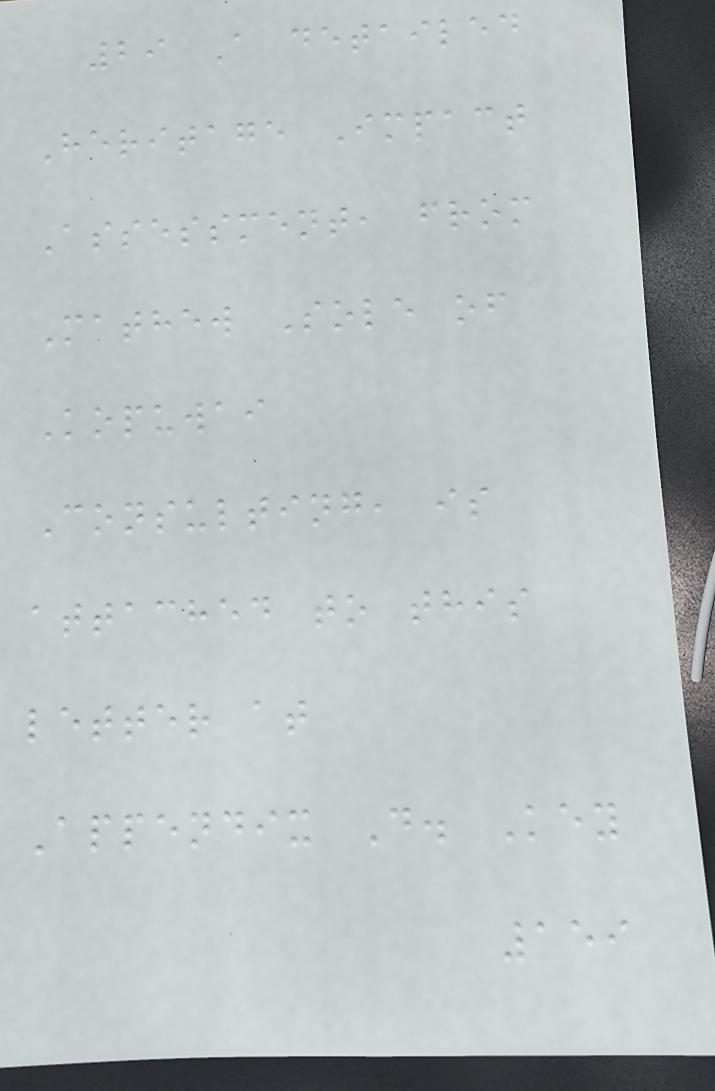29 A detailed
Heritage Impact
Assessment, from
Mathew Sole of
Kopuwai
Consulting, is
attached to this
letter at
Appendix D. Key
159
